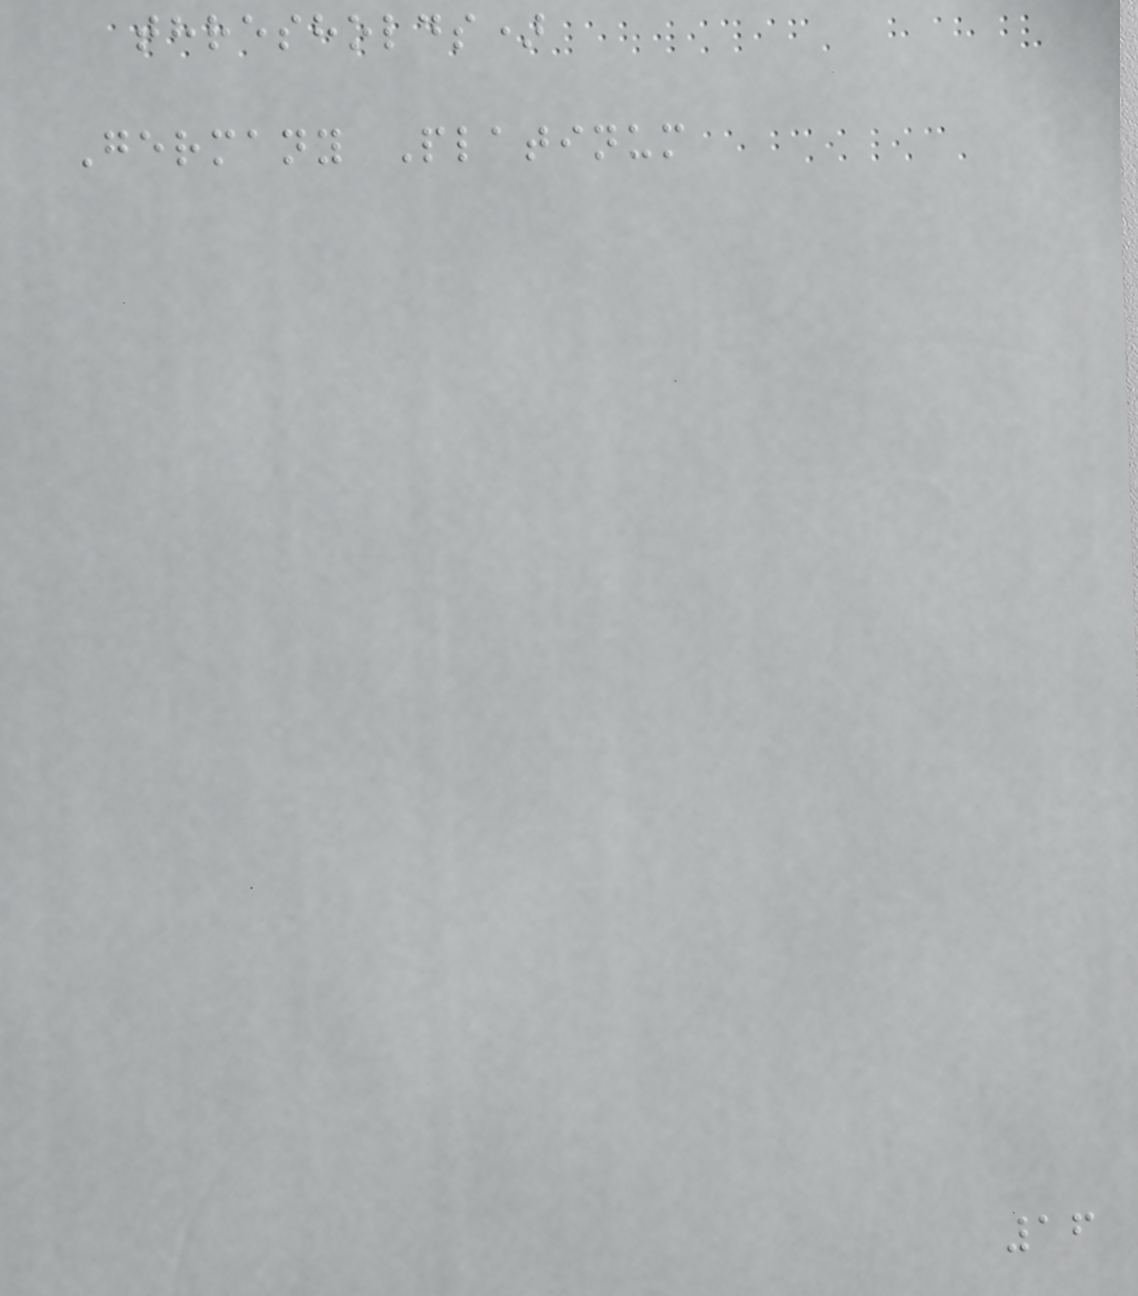thresholds)
Germany Platinum
16
